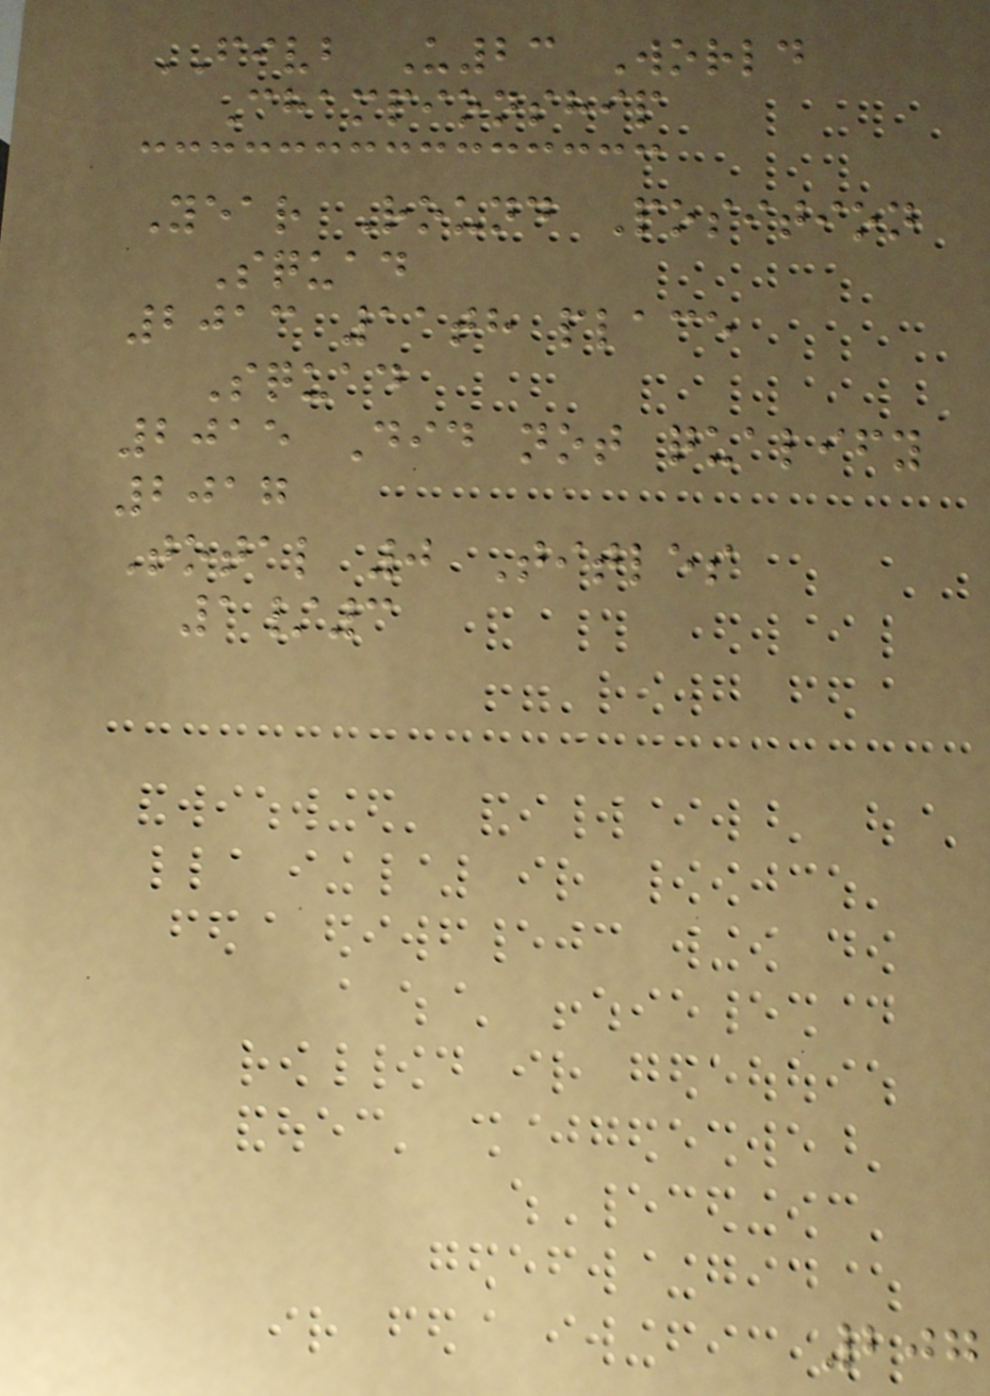FIVB U23 World
Championship
Year Round Position
Squad
2013 11th place
Squad
2015 Did not qualify
2017
Total 0 Titles
1/3
207
